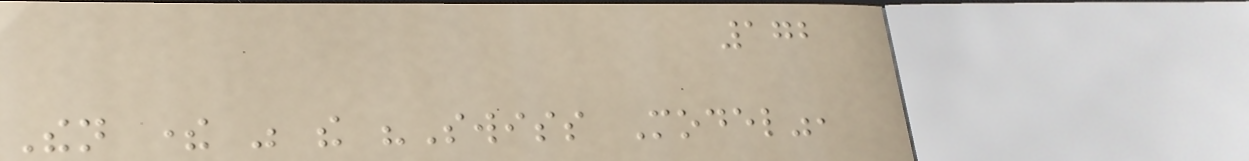172
Then there was the "Swiss Model",
